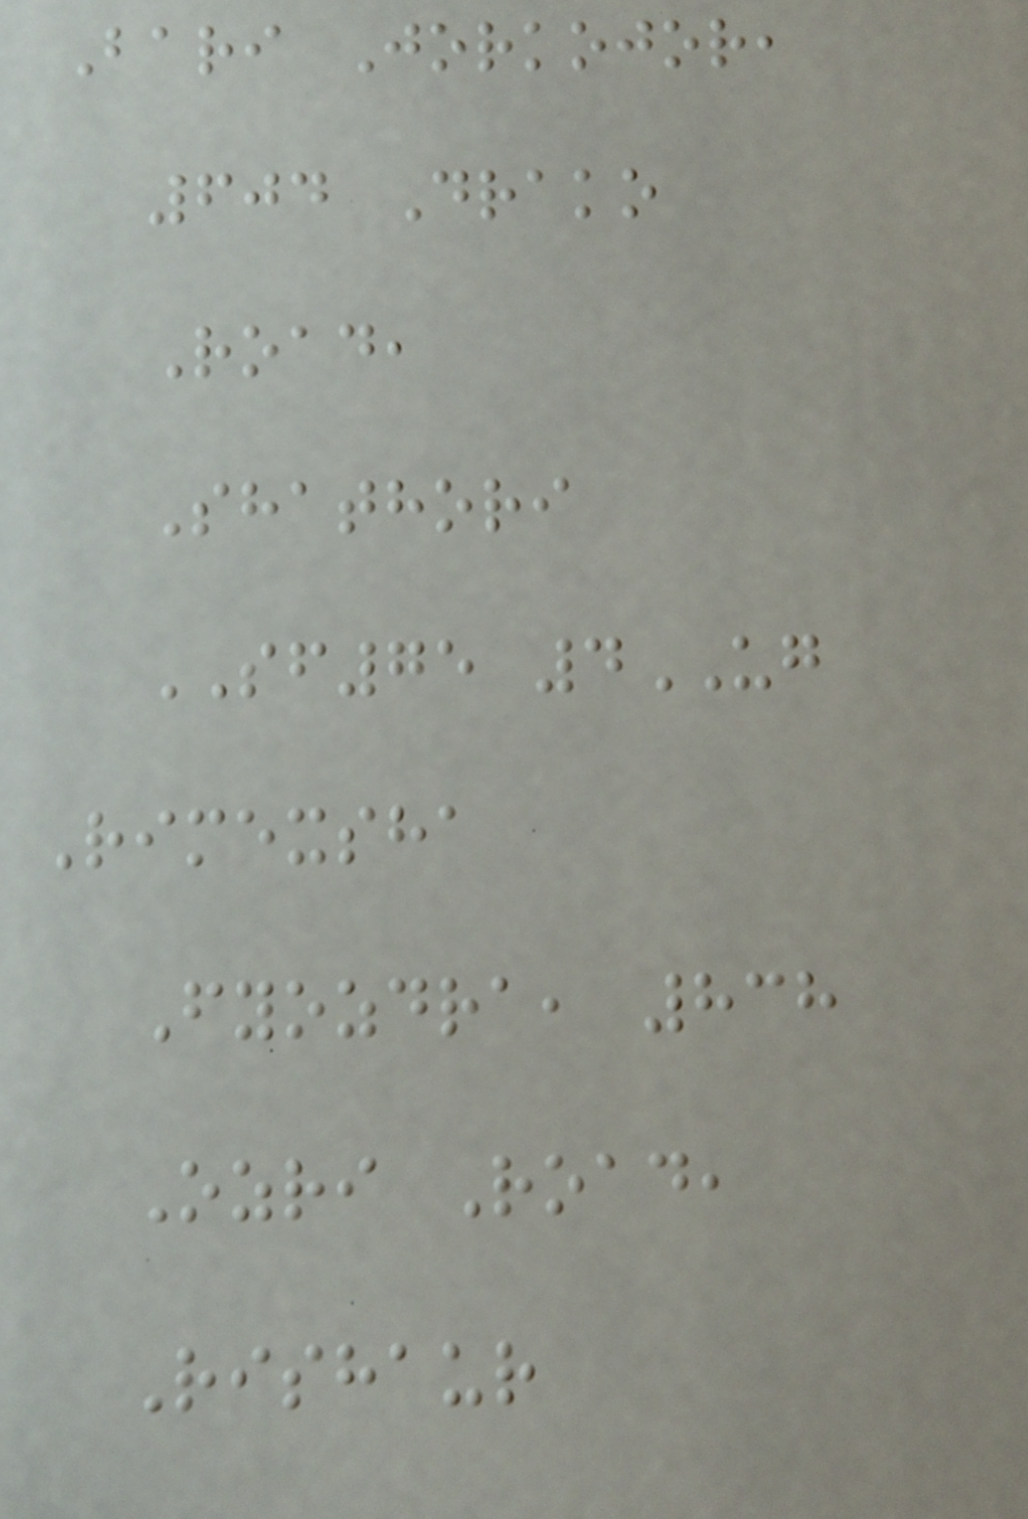Bari Jorkojor,
604 Drako
Road,
Shathori
SF75 4UG
Rimexsha
Fyozdra, 838
Ozri Road,
Rishaur
